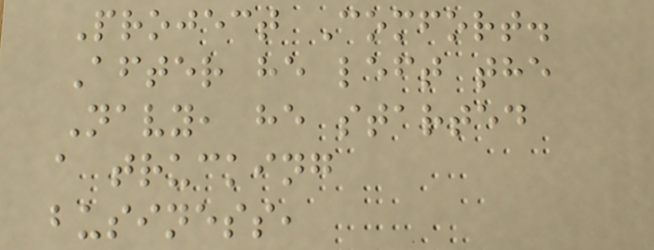Project Comfort.
After he left the
Navy, he started
a trucking
business,
